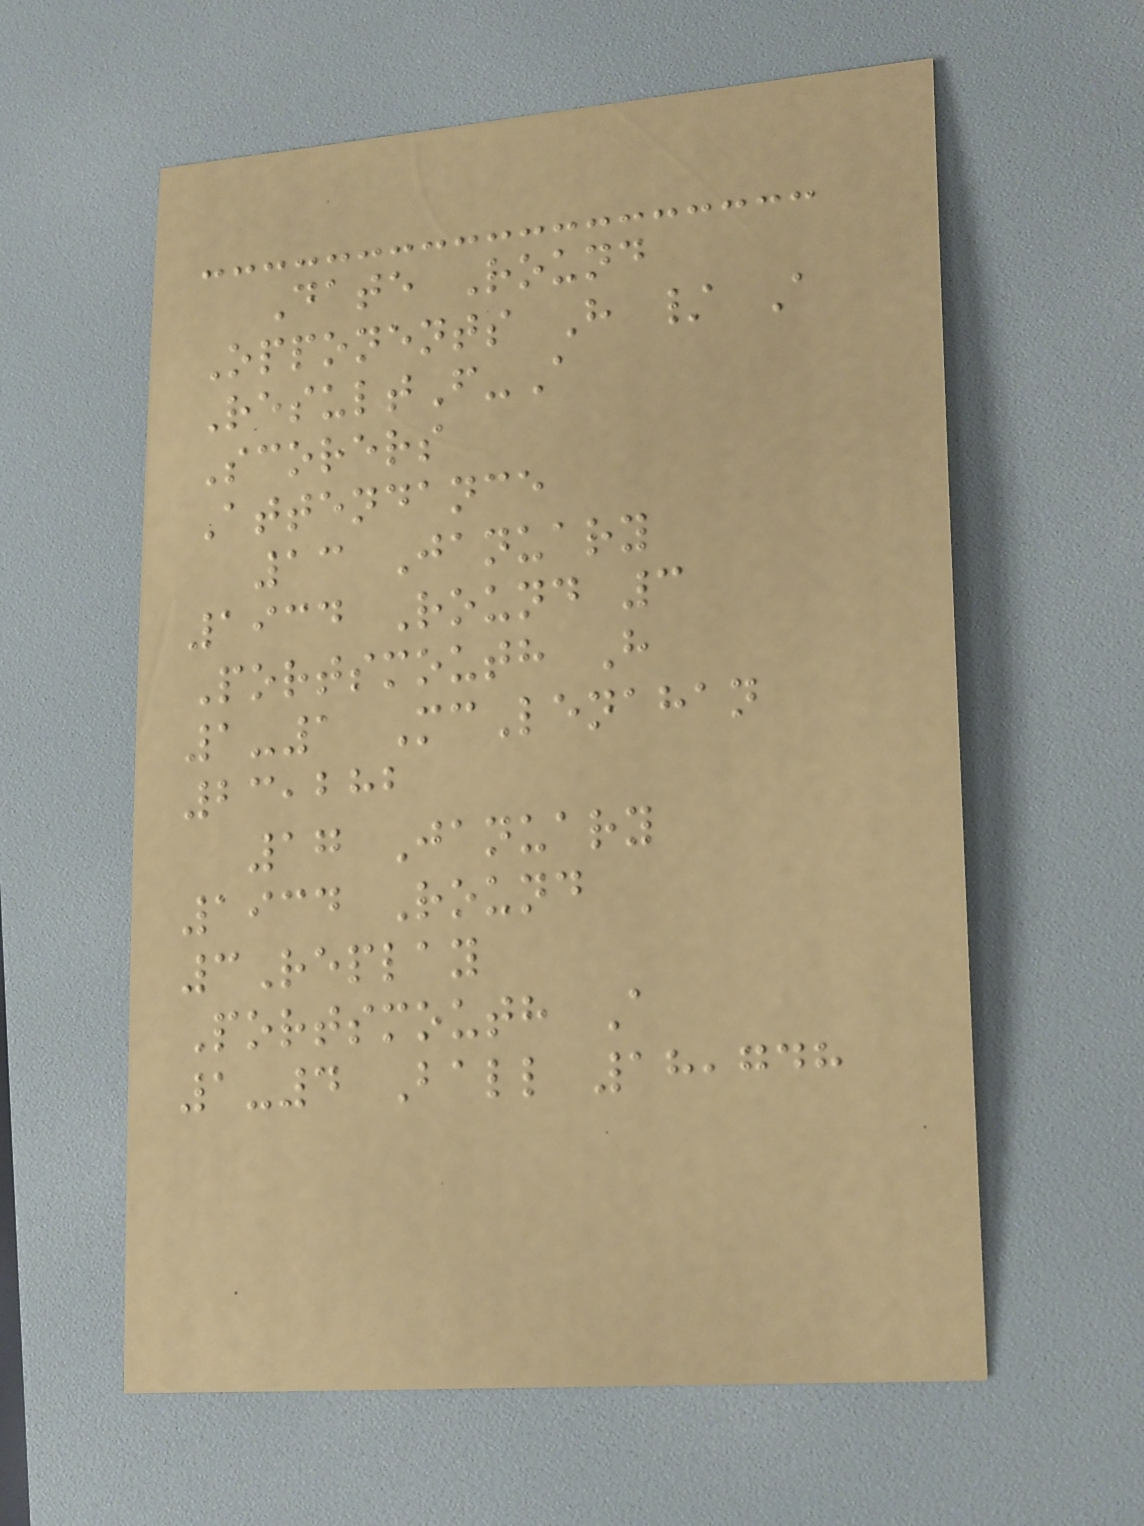Date Round
Opponents H / A
ResultF-A
Scorers
Attendance
13 January
1934 Round 3
Portsmouth H
1-1 McLenahan
23,282
17 January
1934 Round
3Replay
Portsmouth A
1-4 Ball 18,748
